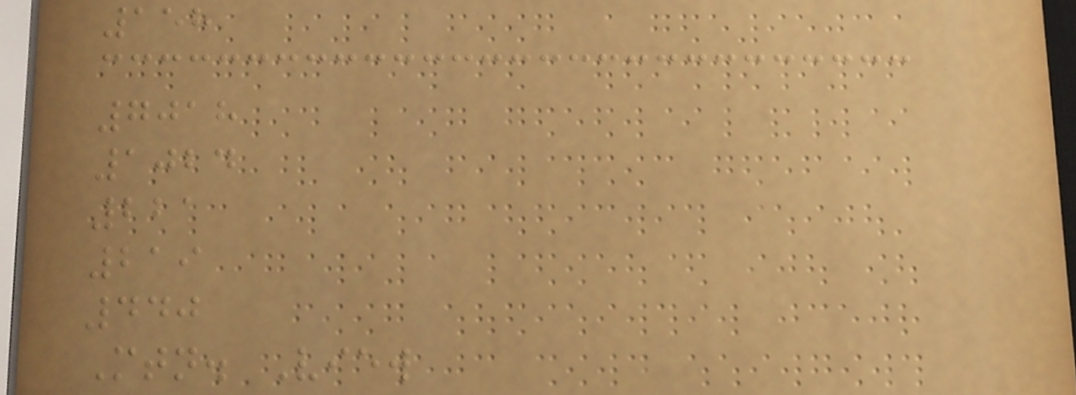158
7018
1024
221
219
440
Mtn. View
